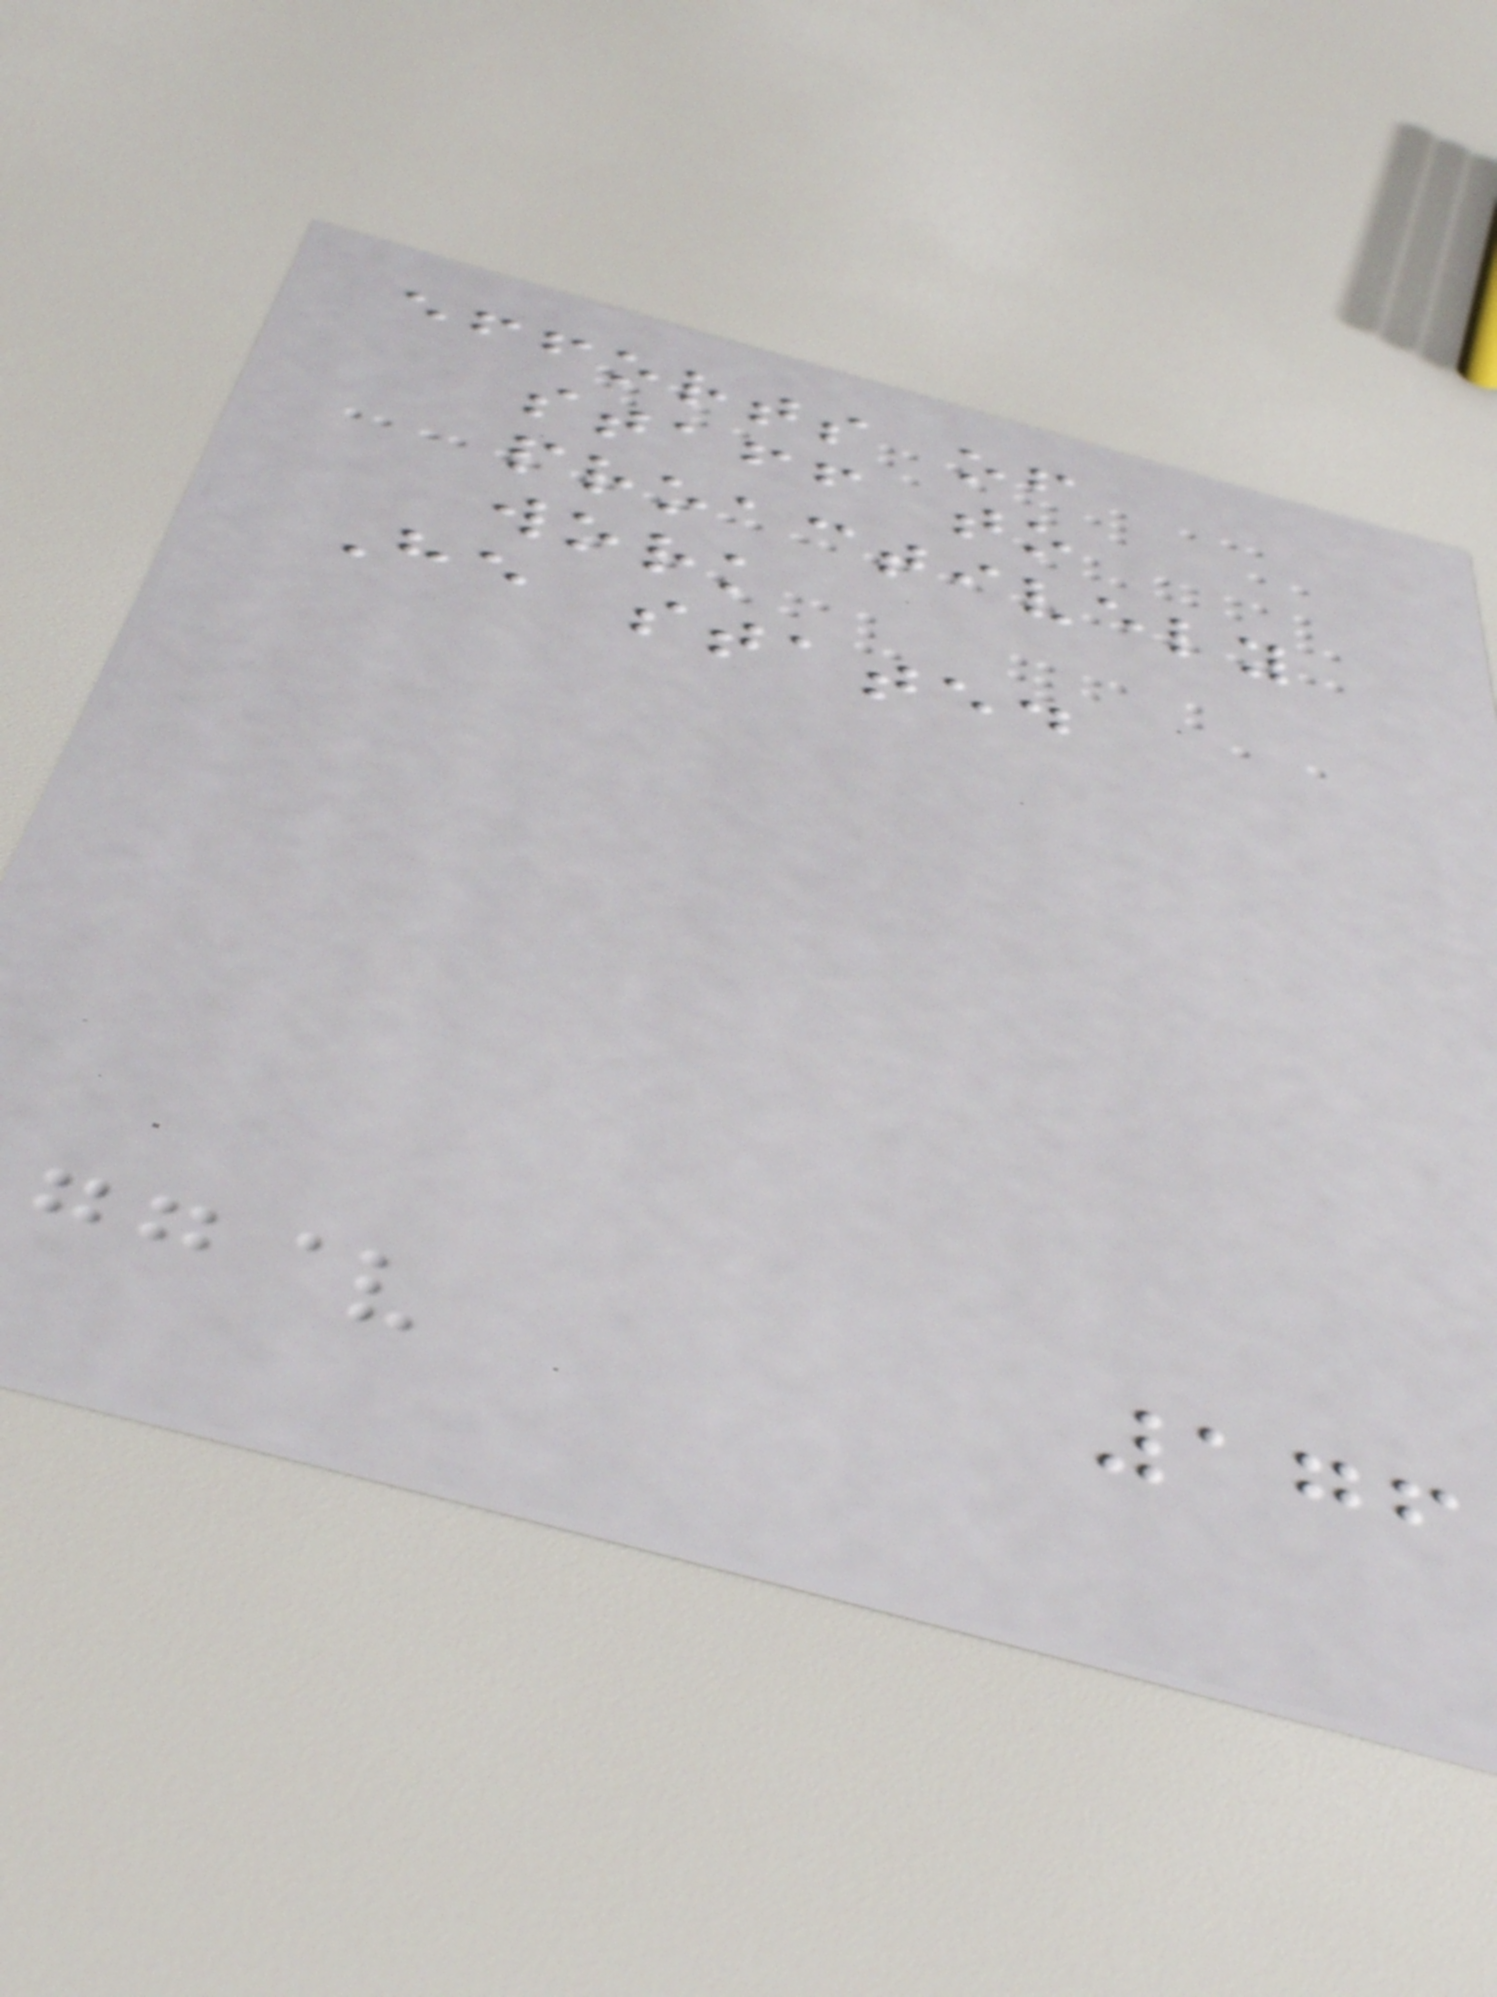efforts of
staff to
proactively
work
He stated
176
